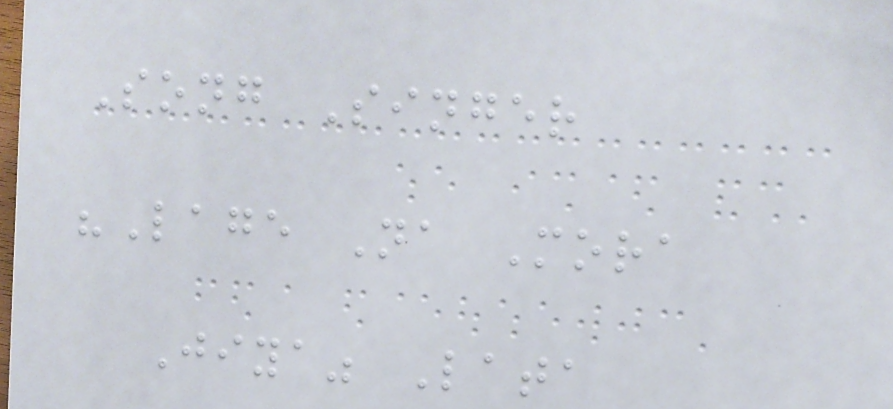Song Singer
"Lage Na Mora
Jiya" Lata
